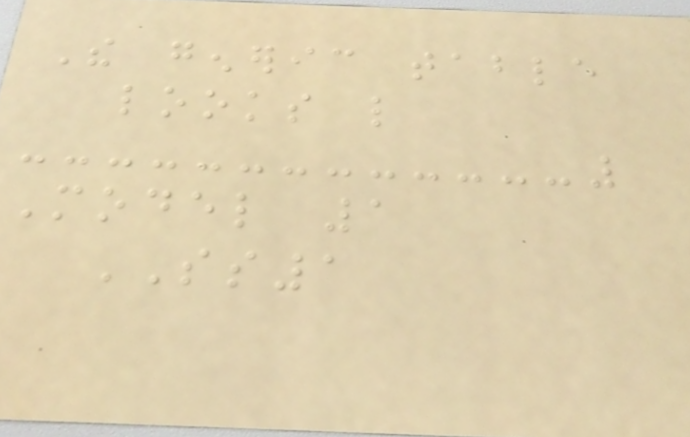The generic table
looks like
Model 1
SS1
